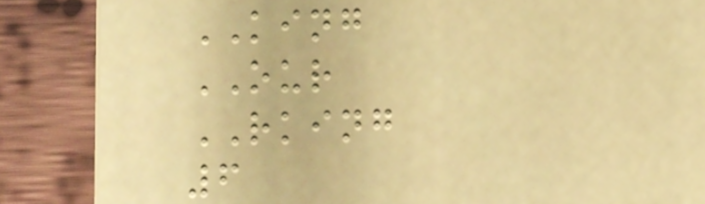KING
OUR
RKING
6
